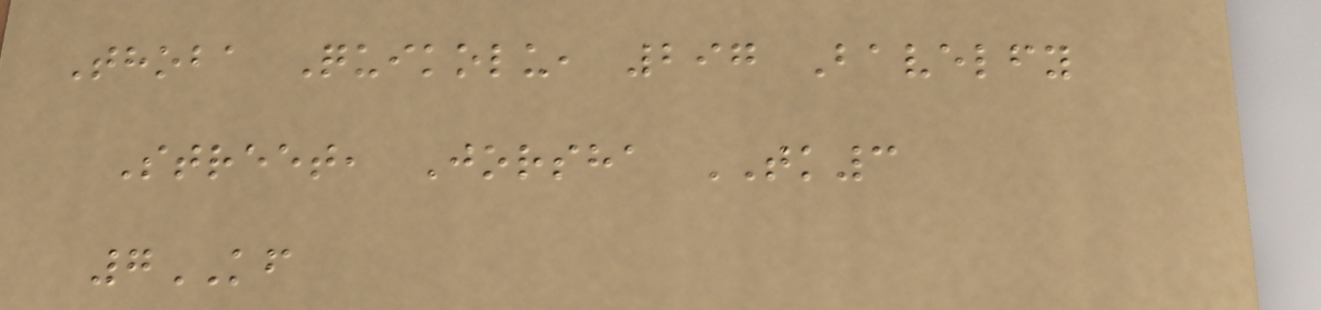Thoba Quikolu, 297 Bavelfy
Street, Jorsha TK3
7KF
